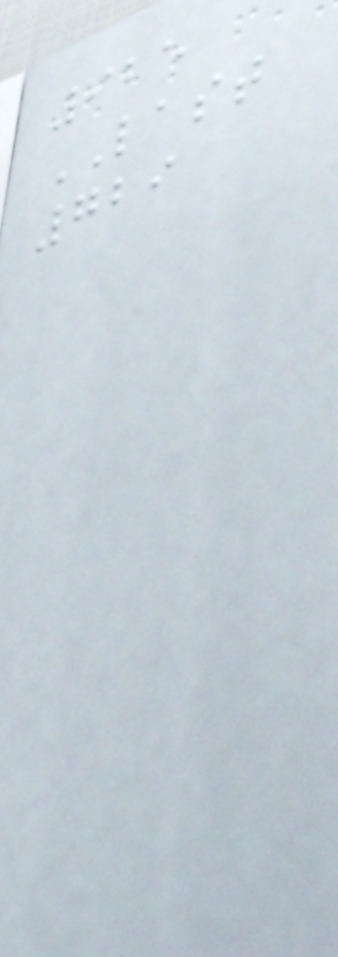925
LAST
729
